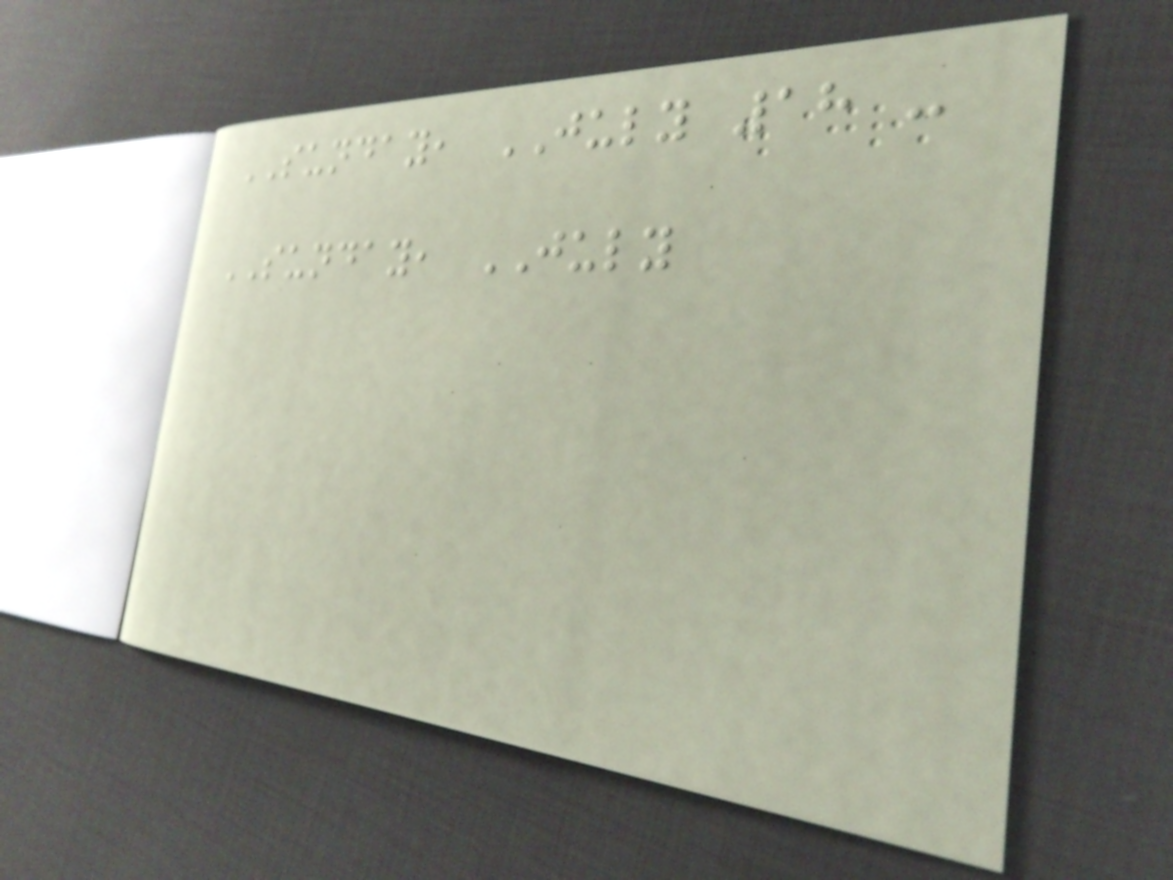SUNDAY, JULY 18 -
SUNDAY, JULY
